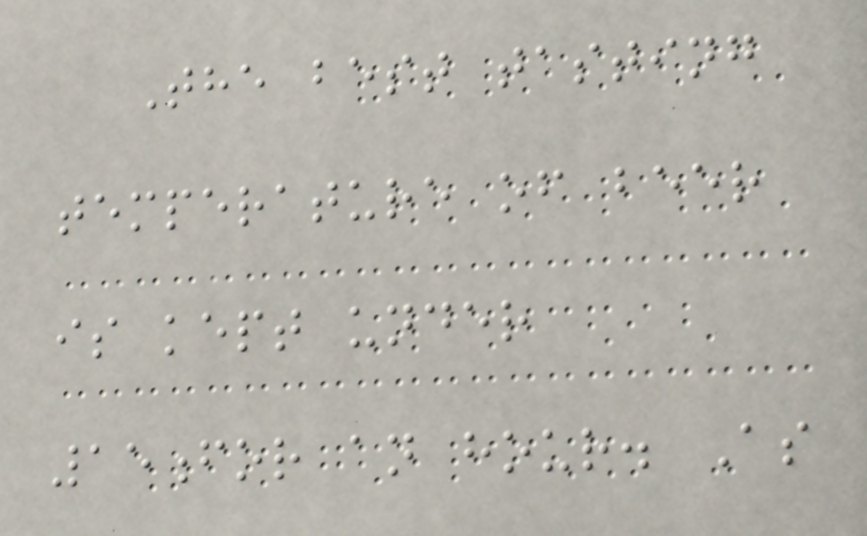The best tasting
temperature of beer
is kept under
15for an hour. As
